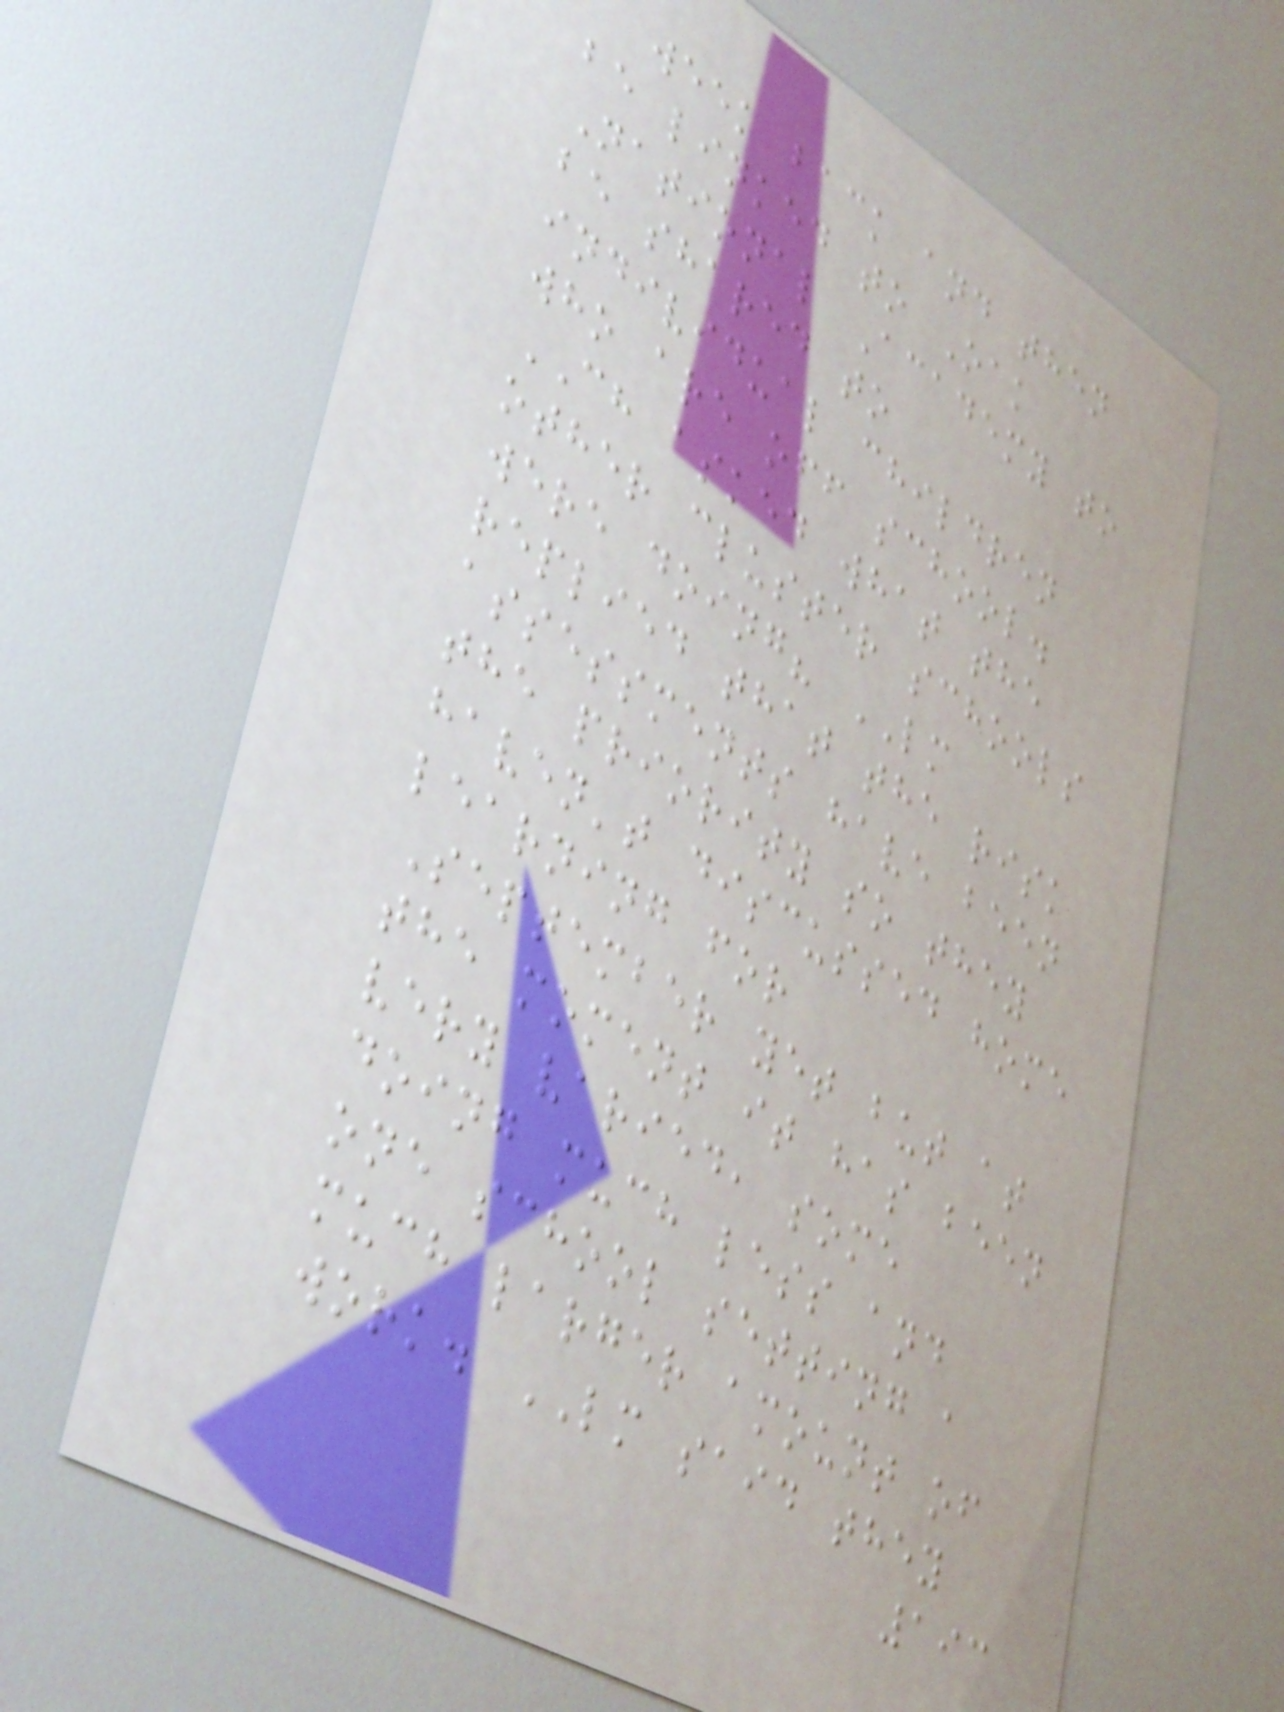week back and then
be linked to Oak
National Academy to
be shared to
individual children
who are off school.
CH asked what the
other cluster schools
were doing? LM
replied that the risk
assessments have been
the priority so they
haven't discussed home
learning for
September yet but at
the moment it has been
very varied, some
doing much less and
one school setting a
much larger amount of
work. LM said they
193
